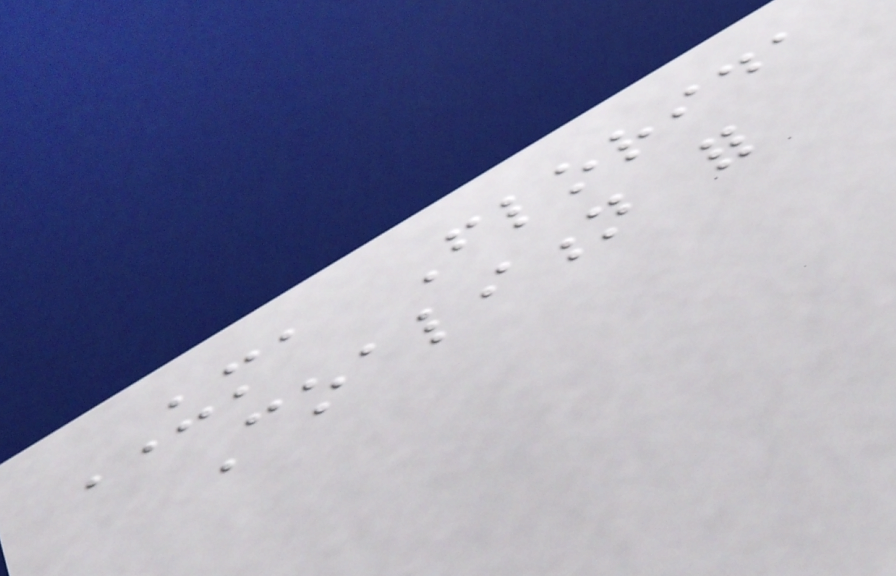UMA Florida
Coalition for
